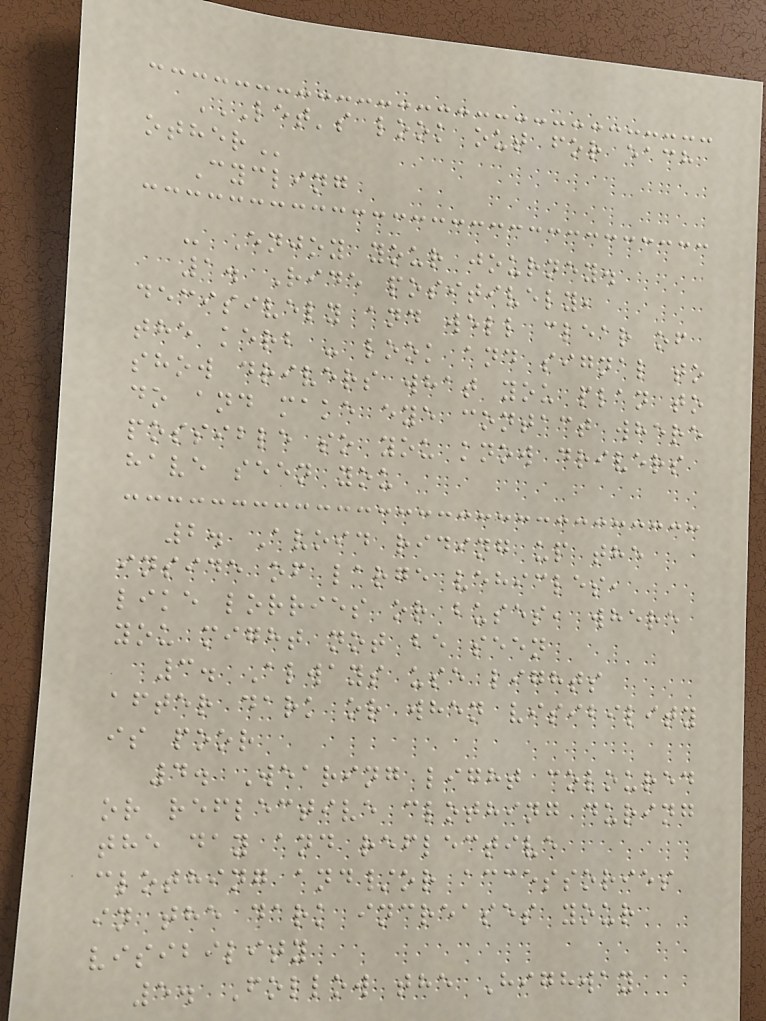LET'S LOOK OUT FOR EACH
OTHER
Cycling
- Enjoy your journey.
1. Ride positively,
decisively and well clear of
the kerb - look and signal to
show drivers what you plan to
do and make eye contact where
possible so you know drivers
have seen you
2. Avoid riding up the
inside of large vehicles,
like lorries or buses, where
you might not be seen
3. Always use lights
after dark or when visibility
is poor
4. Wearing light coloured
or reflective clothing during
the day and reflective
clothing and/or accessories
in the dark increases your
visibility
5. Follow the Highway
